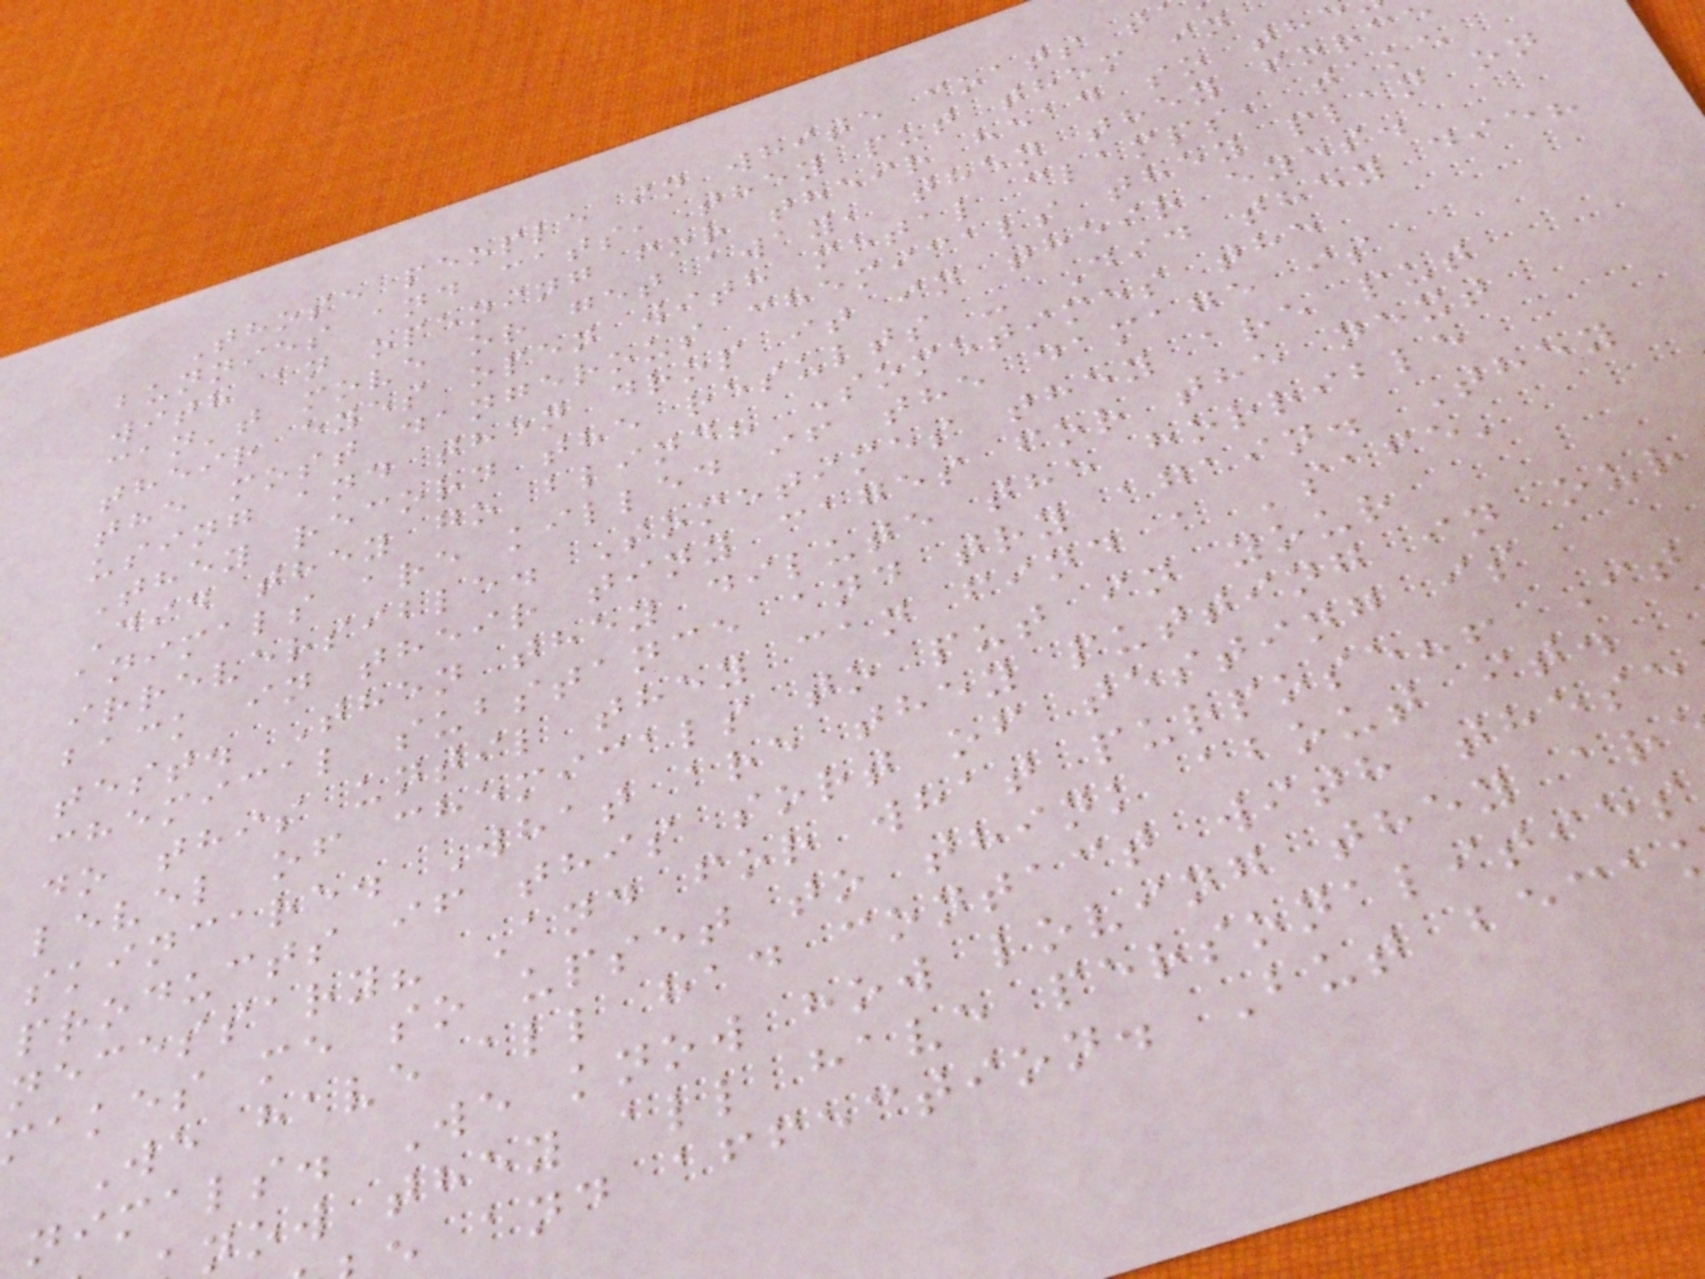Those people in white coats t
bunnies and cats, they put them in
with an opening for their head so th
can't move or get away, then they forc
their eyes open with metal clamps, take
the most dangerous chemicals they plan on
using and then drop it in their eyes.
They record the results - Did they die?
Did they go blind? Sometimes the
animals are killed if the damage is
irreversible. Sometimes they are put
back in their tiny cages for the next
test. Then they dilute the horrible
chemical substance and try again. They
do this until they can find a 'safe'
level of chemicals to put in your
skincare. What are they putting in our
products if this sort of testing is
necessary? And for what purpose?! It
makes me so upset to think about it.
We have all had contact with these
nimals. We know how loving they ar
now they all have personalities
and affection. But beca
